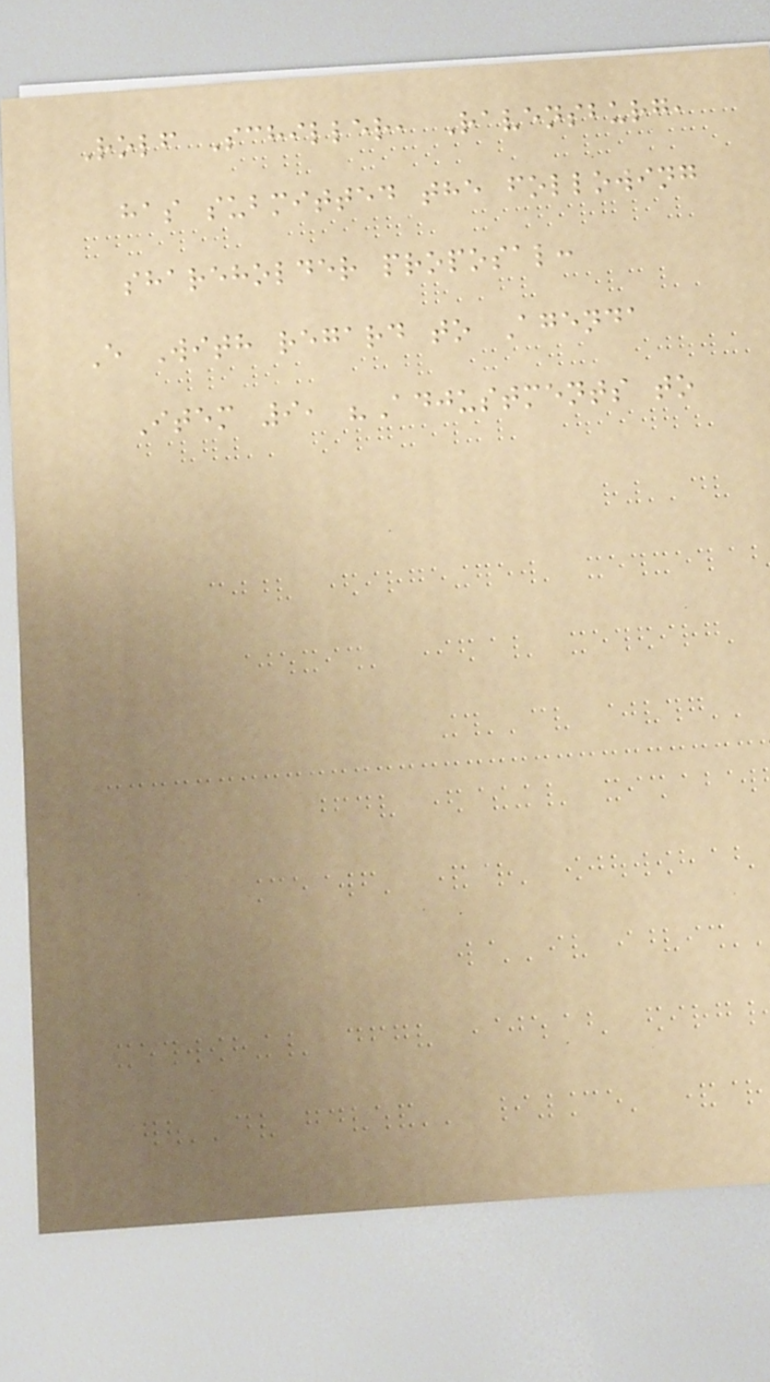Rolf Schiller, Ravensburg,
has submitted the following
shareholder proposal:
E With regard to Agenda
Item 9, "Adjustments to
